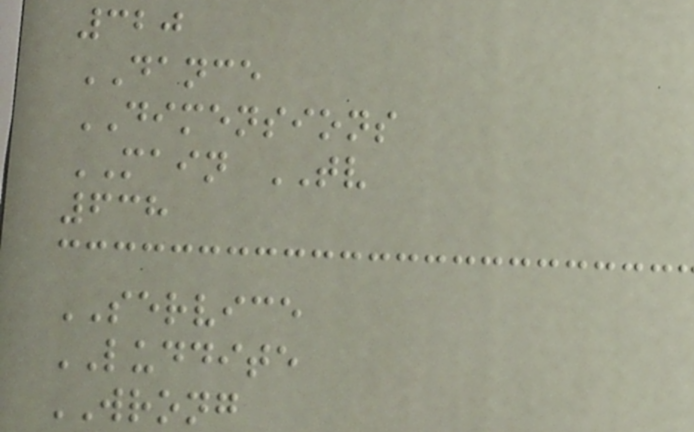320
DANCE
DIMENSIONS
MAIN TV
638
SERVICE
LUDDITE
WRONG
